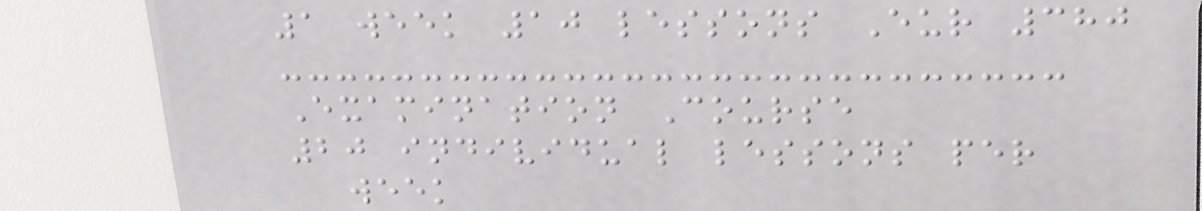1 week 10 lessons Eur 380
Examination Course
20 individual lessons per
week
